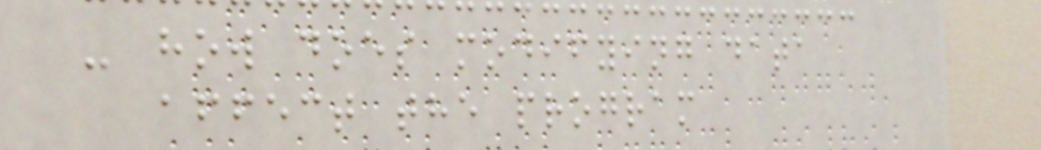- how does modifying data
affect the program
